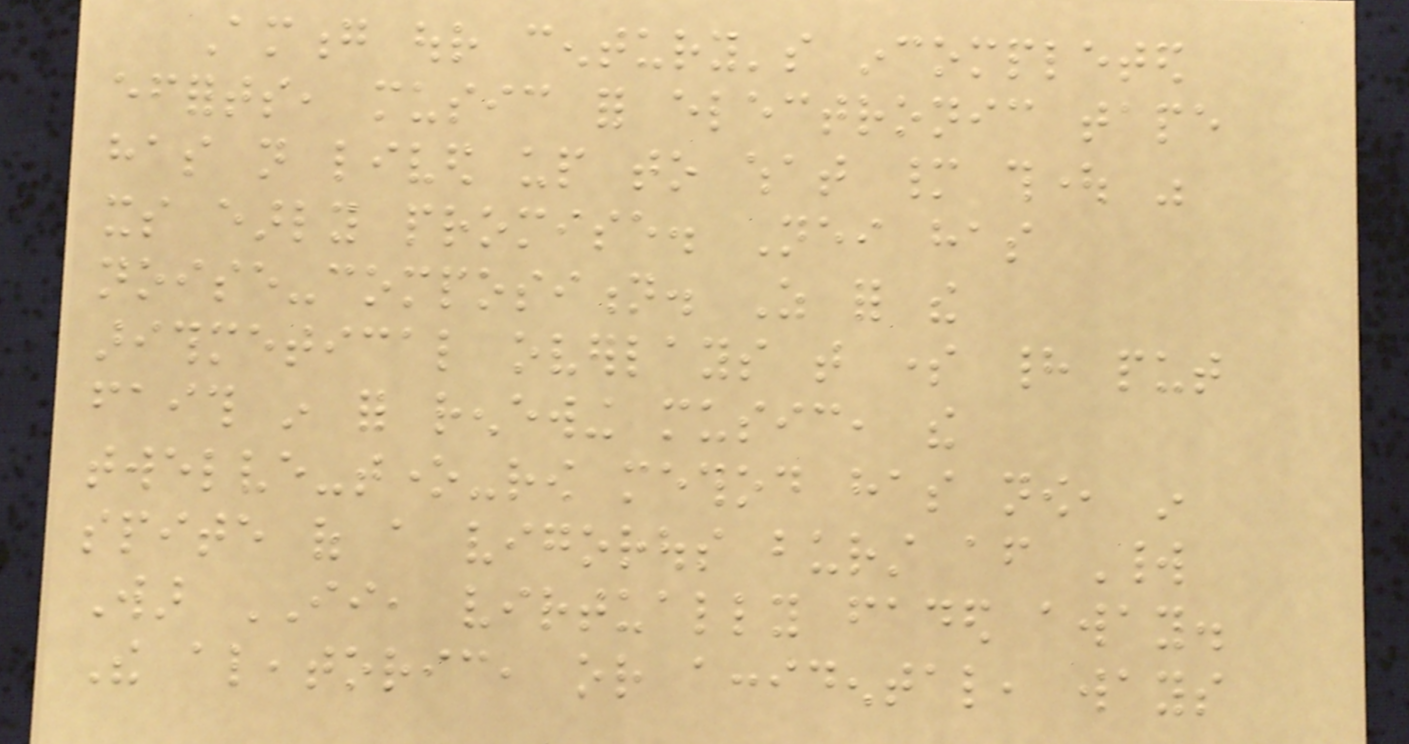Among our century's incompleted
efforts, music for electronic tape
has not lived up to what many thought was
its early promise. Neither has
noise-composition. As for the
arithmetical overlays that some had put
faith in for renewing music, the
twelve-tone-row method has now, in
spite of a vigorous burst after World
War II, virtually faded away.
The aleatoric, or accidental, ways
